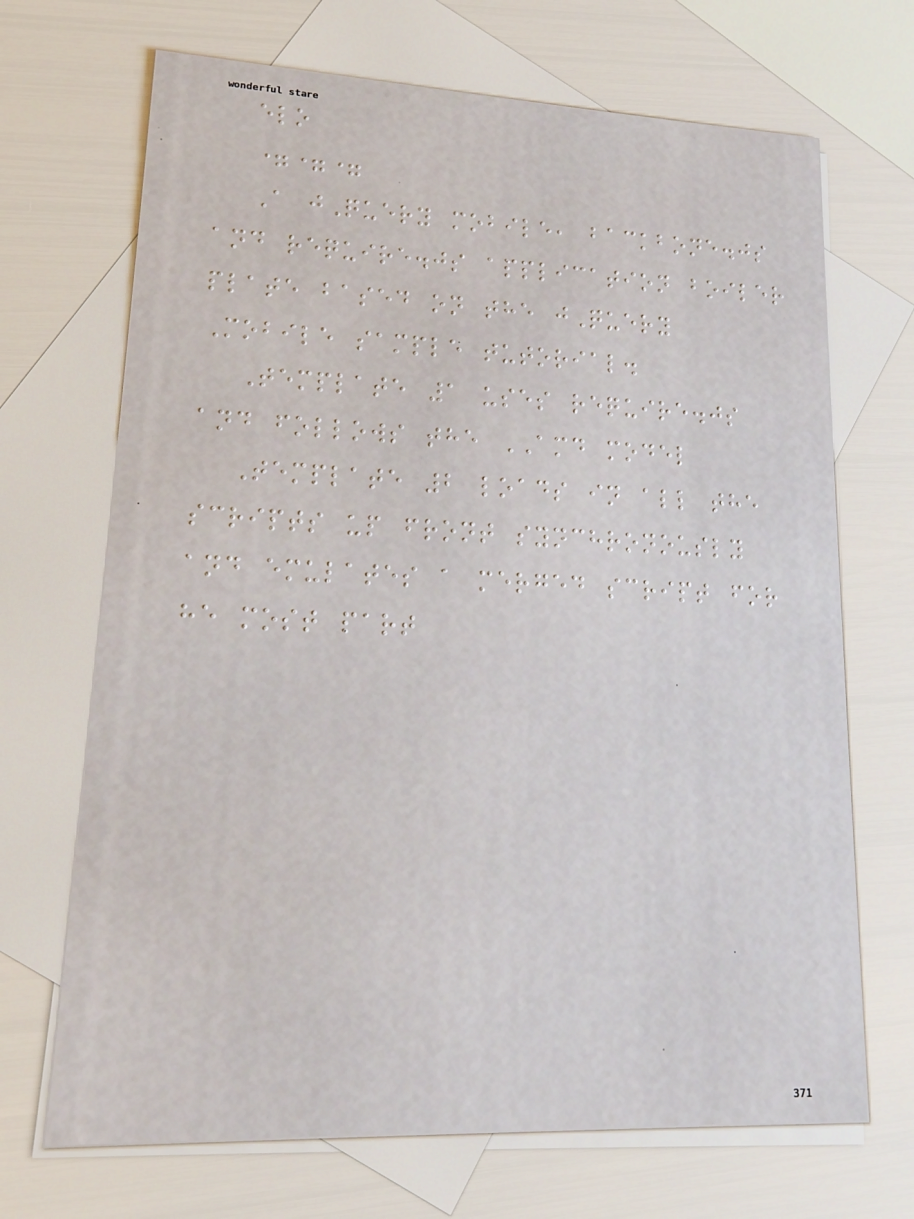elo
===
A jQuery mobile, backbone.js
and require.js application boiler
plate based on the jQuery
Mobile sample tutorial.
Template 1 uses require.js
and follows the AMD model
Template 2 loads in all the
scripts up front synchronously
and emulates a merged script for
he most part
